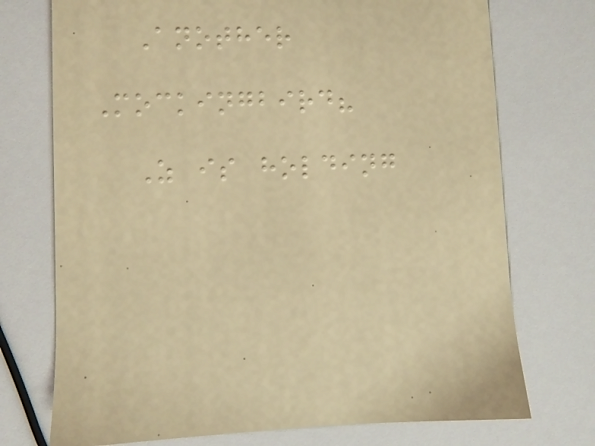Another
Mockingbird?
Z is holding
